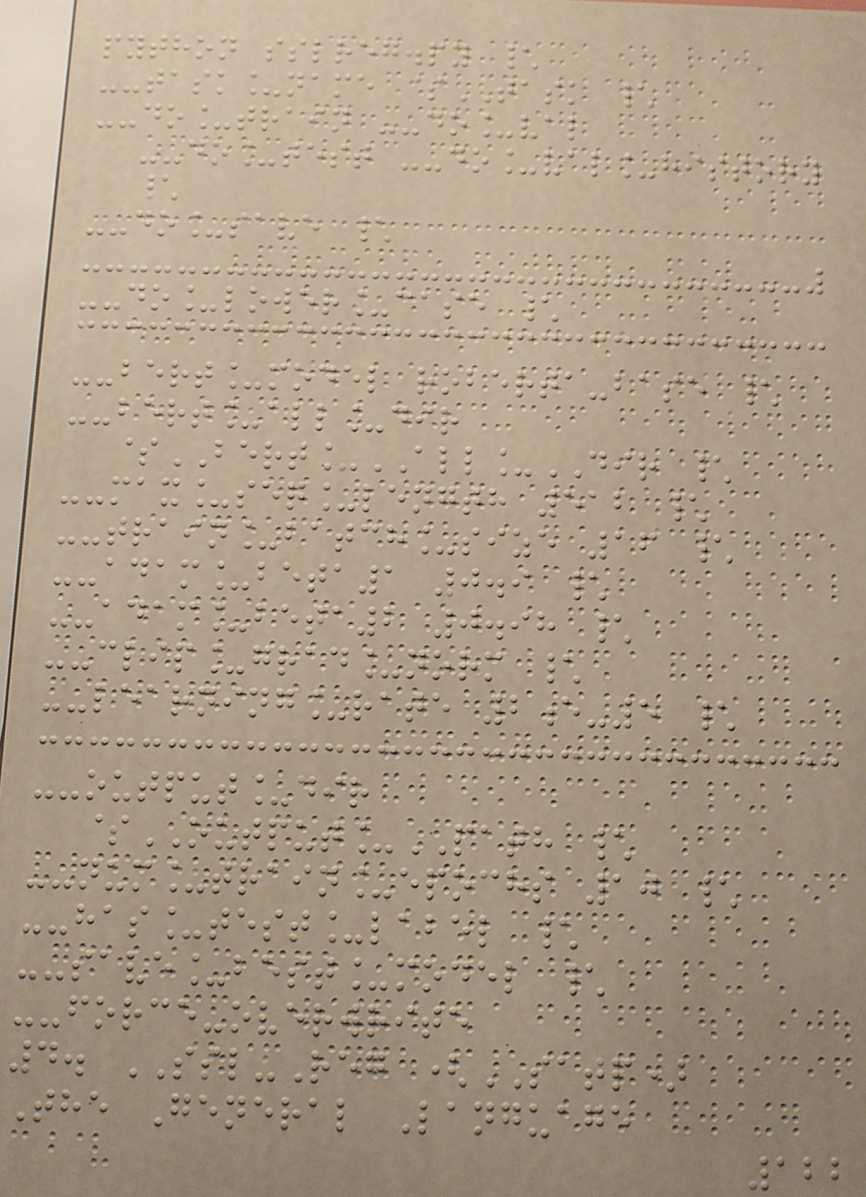python sslreg.py \
--task_name $TASK \
--do_train --do_val
--do_test --do_val_history
\
--do_save \
--do_lower_case \
--bert_model roberta-base \
--bert_all_dir
$BERT_ALL_DIR \
--max_seq_length 512 \
--train_batch_size 16 \
--adam_beta1 0.9 \
--adam_beta2 0.98 \
--clip_grad_norm \
--learning_rate 2e-5 \
--output_dir
$OUTPUT_PATH \
--num_train_epochs 10 \
--has_test_label \
--save_best_model \
--force-overwrite
4. SSL-Reg (SATP)
The General Language
122
